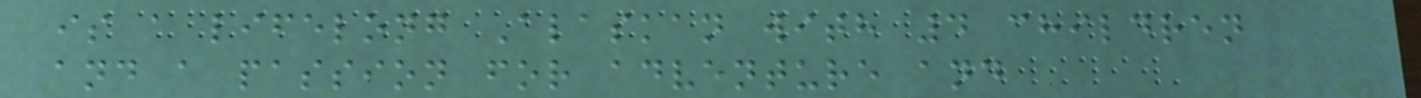is a lifelong Alaskan with 4 children
and a passion for adventure and
